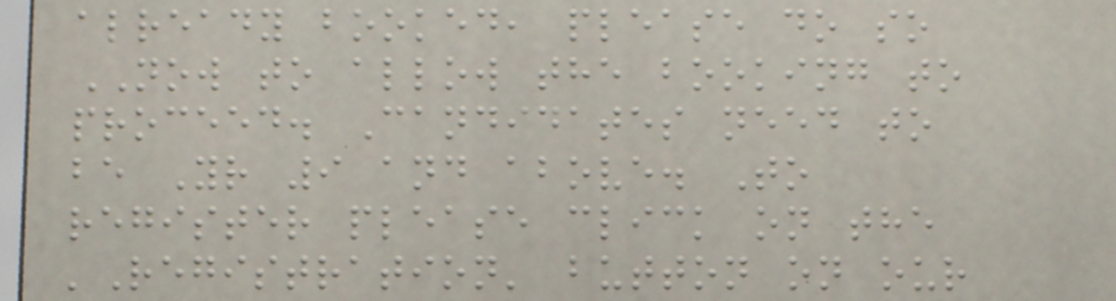already booked, please do so
NOW to allow the booking to
proceed. Candidates need to
be Yr 9 and above. To
register please click on the
'Registration' button on our
